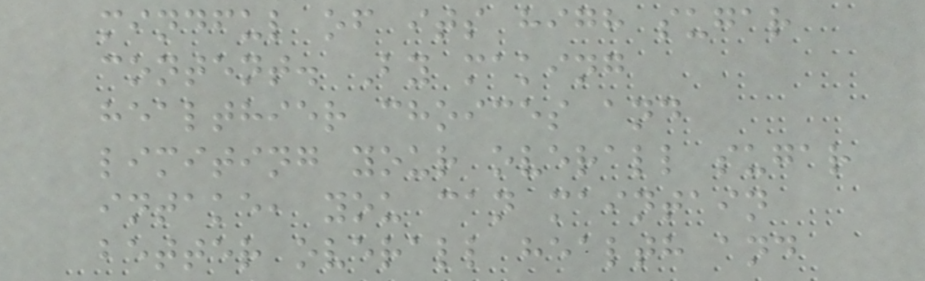mindful of its high sugar
content. By making
healthier choices and
limiting your overall sugar
intake, you can maintain
better overall health and
